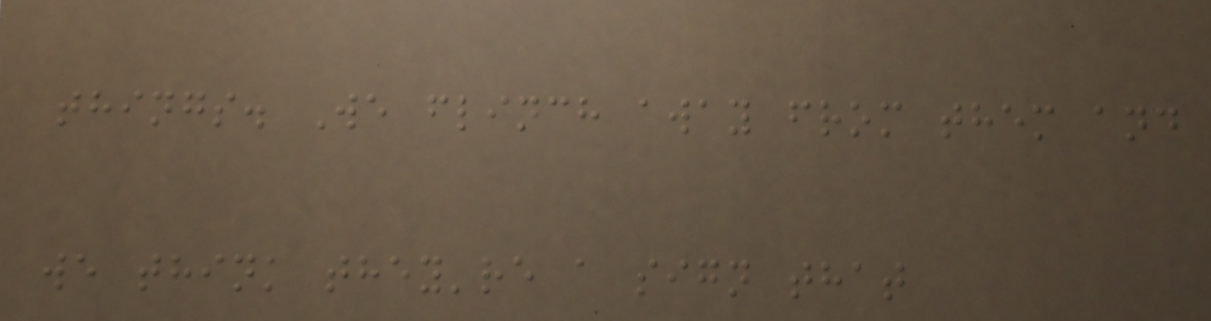things. We flinch away from them and
we think they're a sign that
